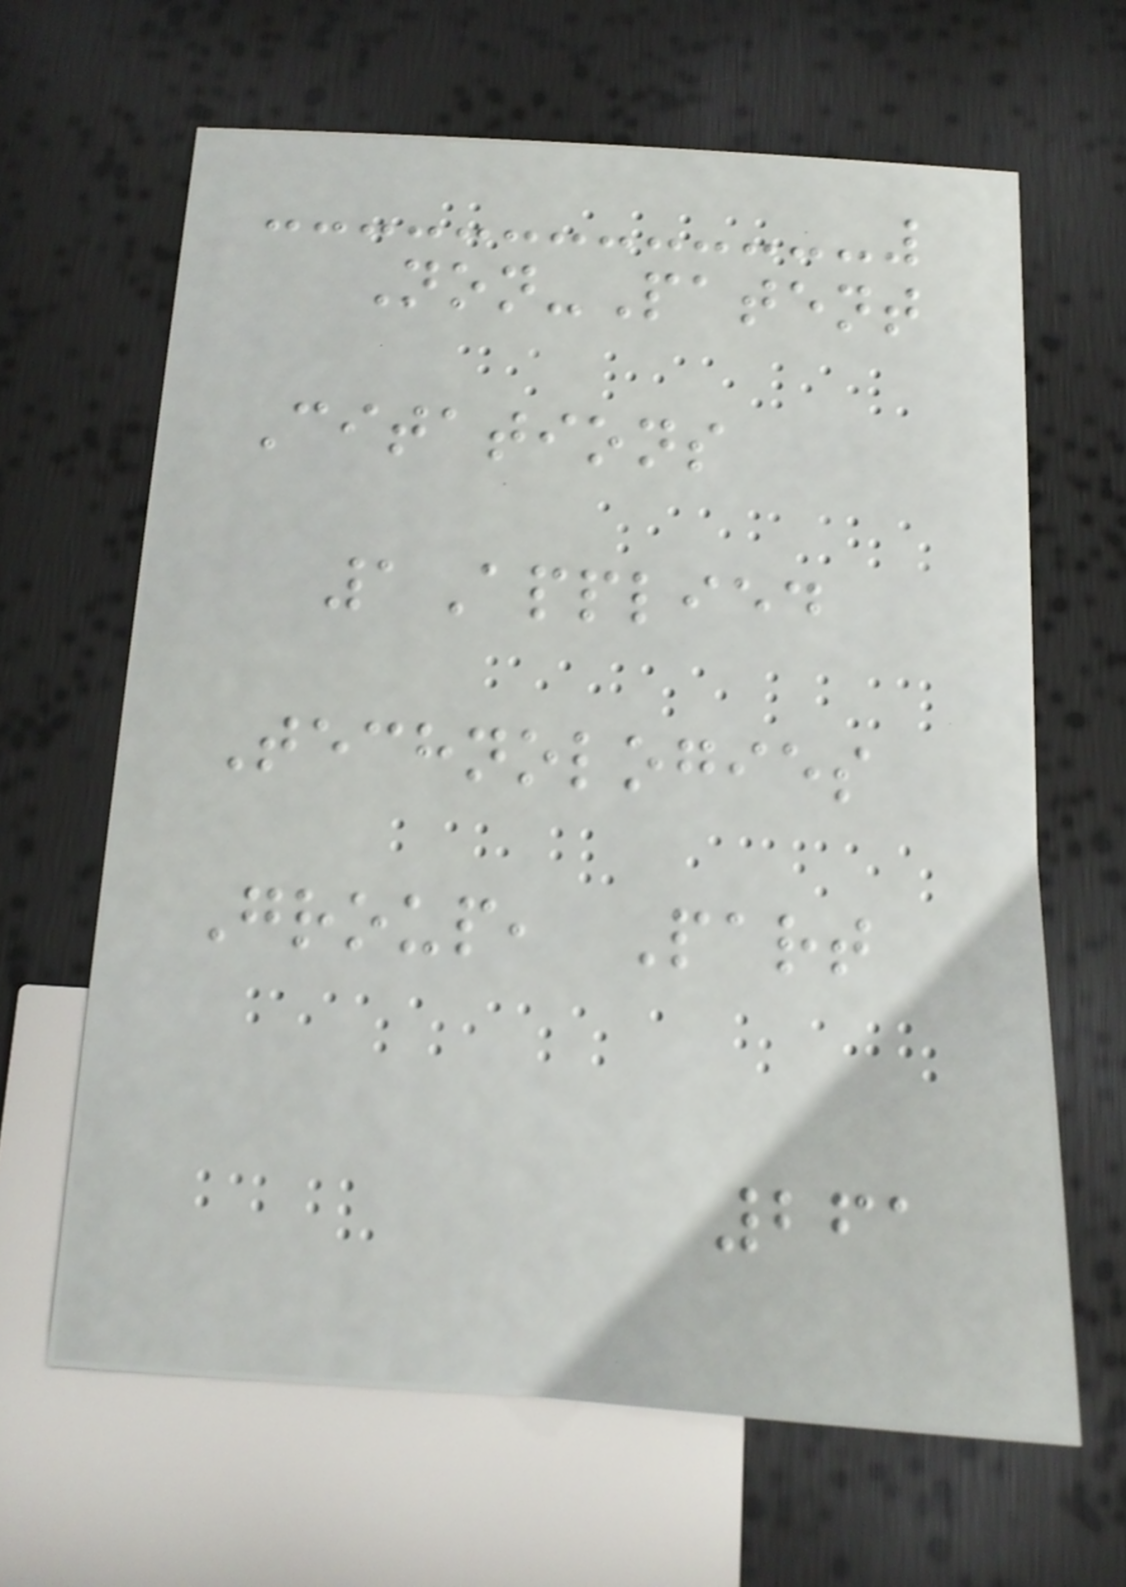Non-Patent
Citations
1Applied
Technologies
Group, Part
261
